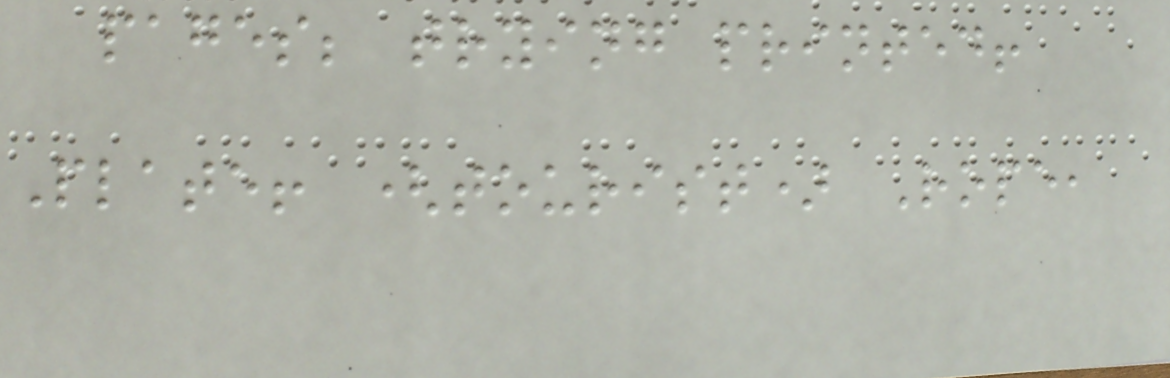pages; trying printed!
Plate! (tourist) Rope,
